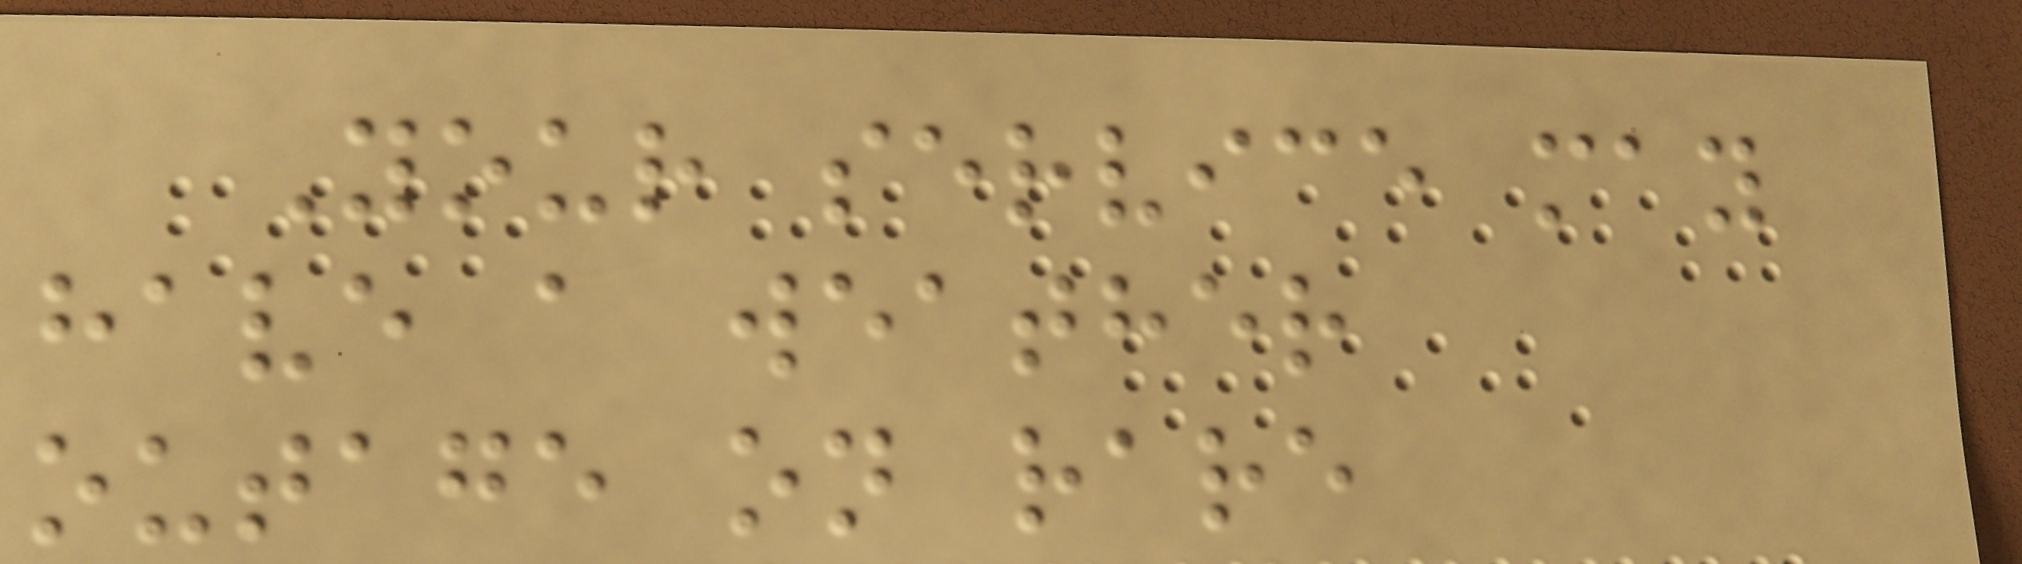Your service may
have a weather
outage on rare
